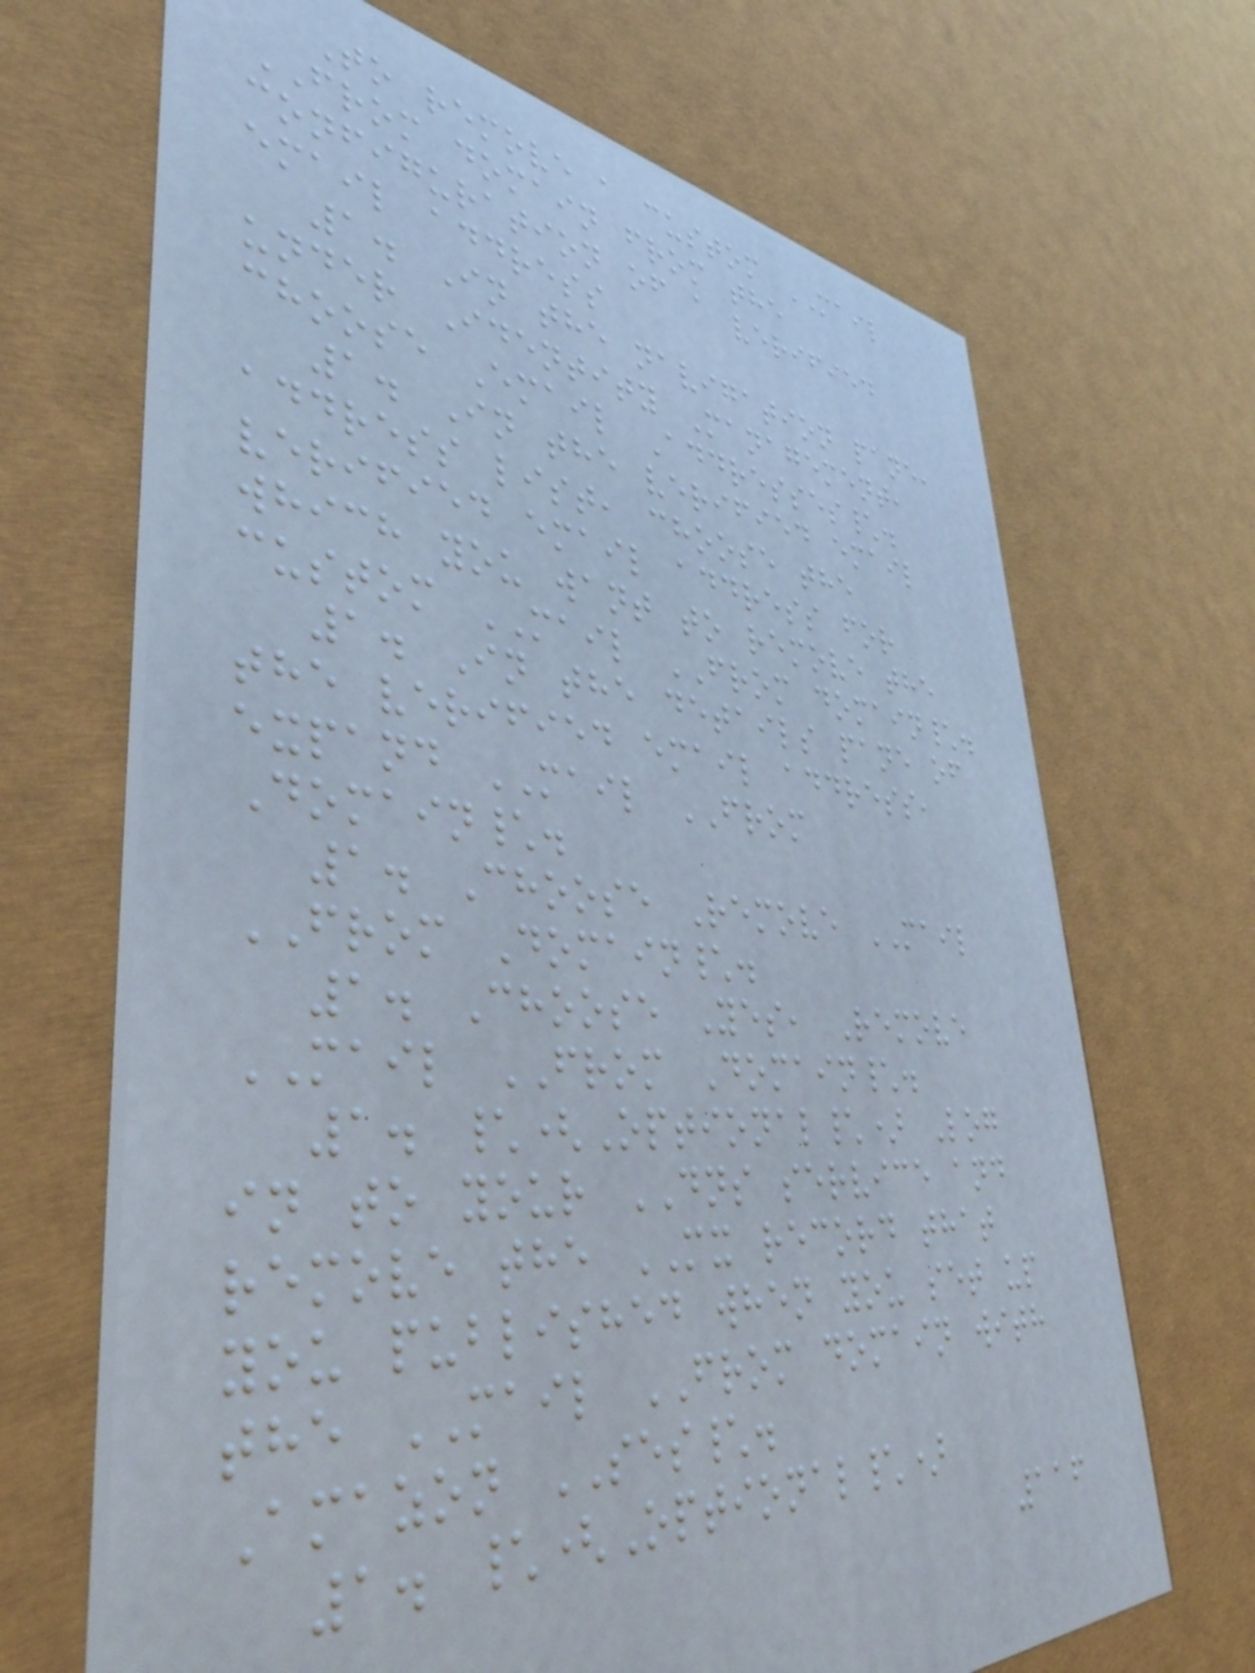To remove a custom MAIL
FROM domain from the
configuration of a verified
email address
1. In the navigation pane,
under Identity Management,
choose Email Addresses\.
1. In the verified email
address list, choose the
verified email address for
which you want to remove the
custom MAIL FROM domain\.
1. In the details pane of
the verified email address,
expand MAIL FROM
Domain\.
1. Choose Remove MAIL
FROM Domain\.
1. Choose Yes, Remove
MAIL FROM Domain\.
1. \(Optional\) Log
in to your DNS service and
remove the MX record that
you published when you set up
the MAIL FROM domain with
Amazon SES\.
1. \(Optional\)
116
